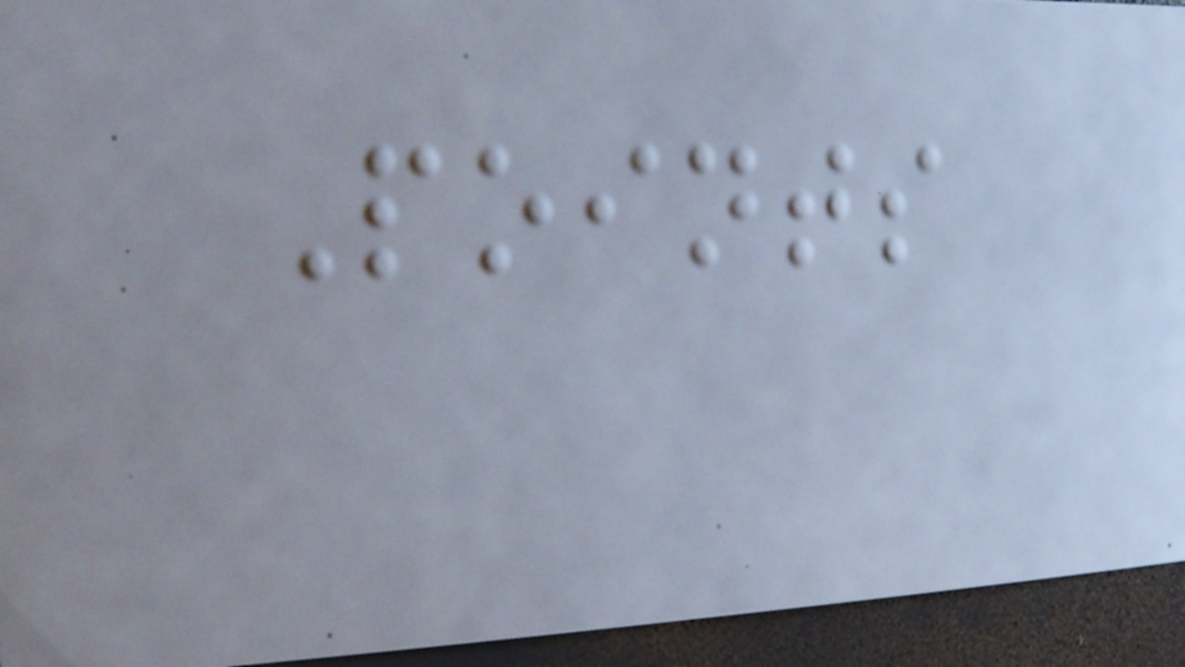Points
